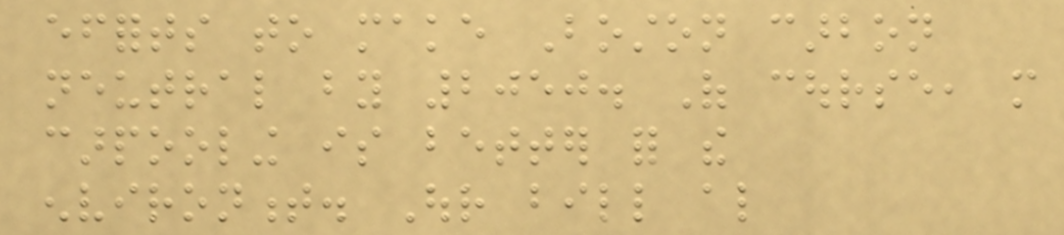efforts to make Boston carbon
neutral by 2050. Of course, more
carpooling is better for the
environment. Our bill also
